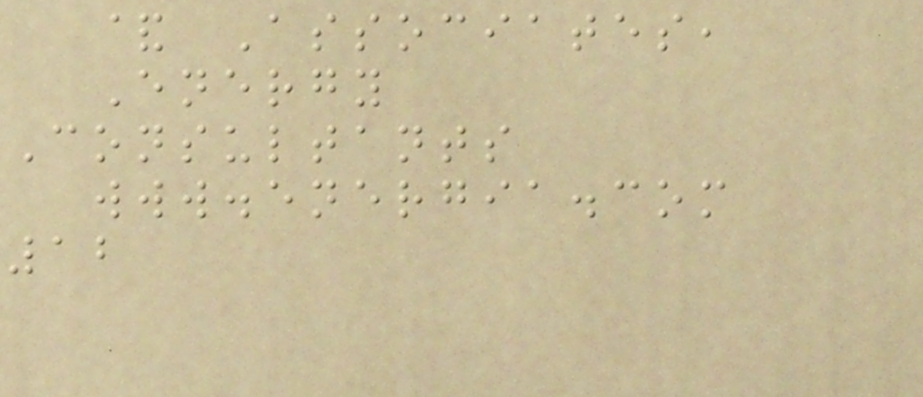& Associates,
Energy
Consultants
www.energia.com
12
